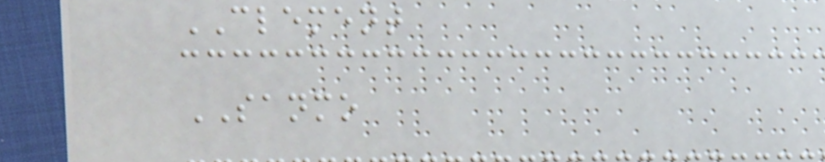CLEMENT
SANMO
